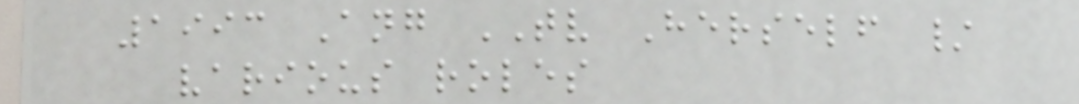1993 Ang TV Herself /
various roles
